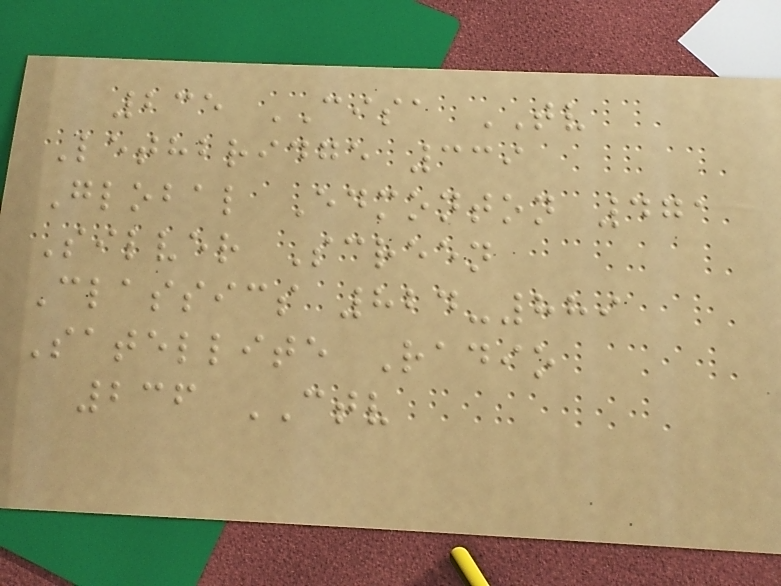235 CISA TV
Lethbridge 339
Global Edmonton 471
Silver Screen
Classics 824-889
Satellite Radio
236 CTV
